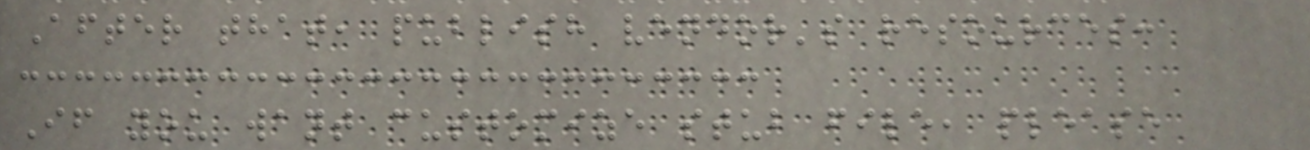After that, publish vendor's resources:
If you want customize stub file, please
